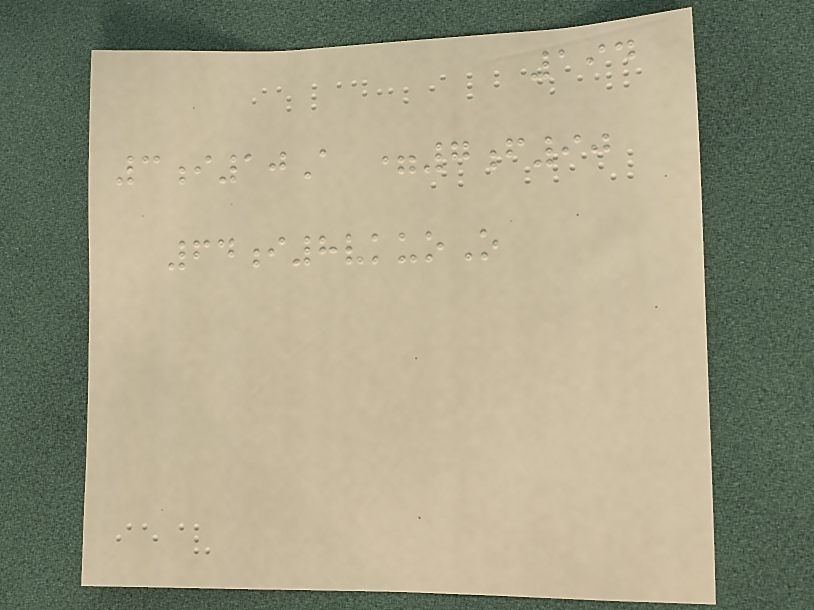194
3i10A =7f90
64i8vkuoO
